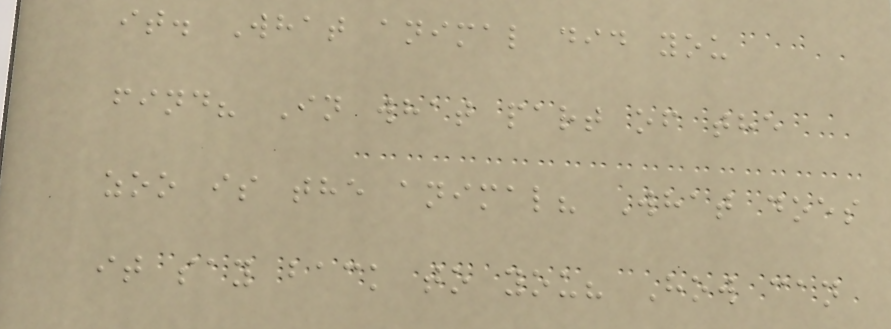it. What animal did you
find? In what part of the
zoo is the animal? What does
it say back to you? How can
